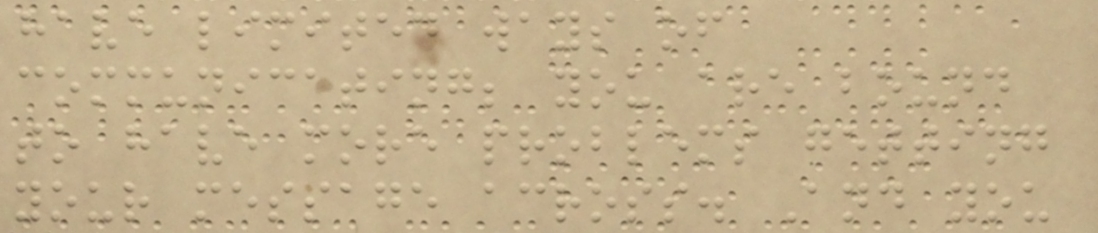have limited ways of
communicating; you are bound
to have more problems getting
your message across. And you
